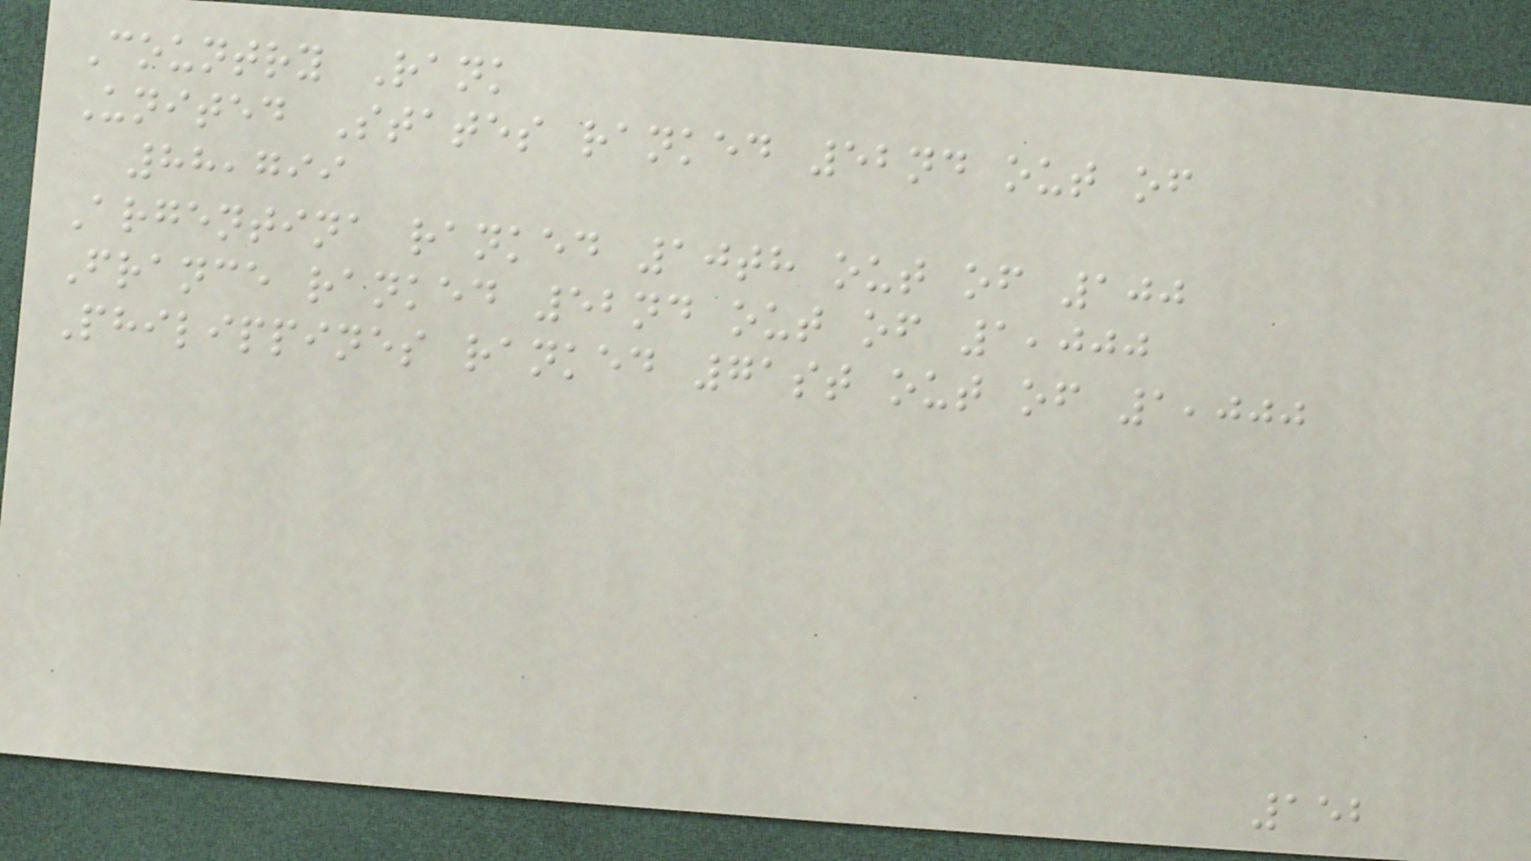Country Rank
United States ranked 52nd out of
88,799
Argentina ranked 10th out of 100
France ranked 52nd out of 1,000
Philippines ranked 71st out of 1,000
152
